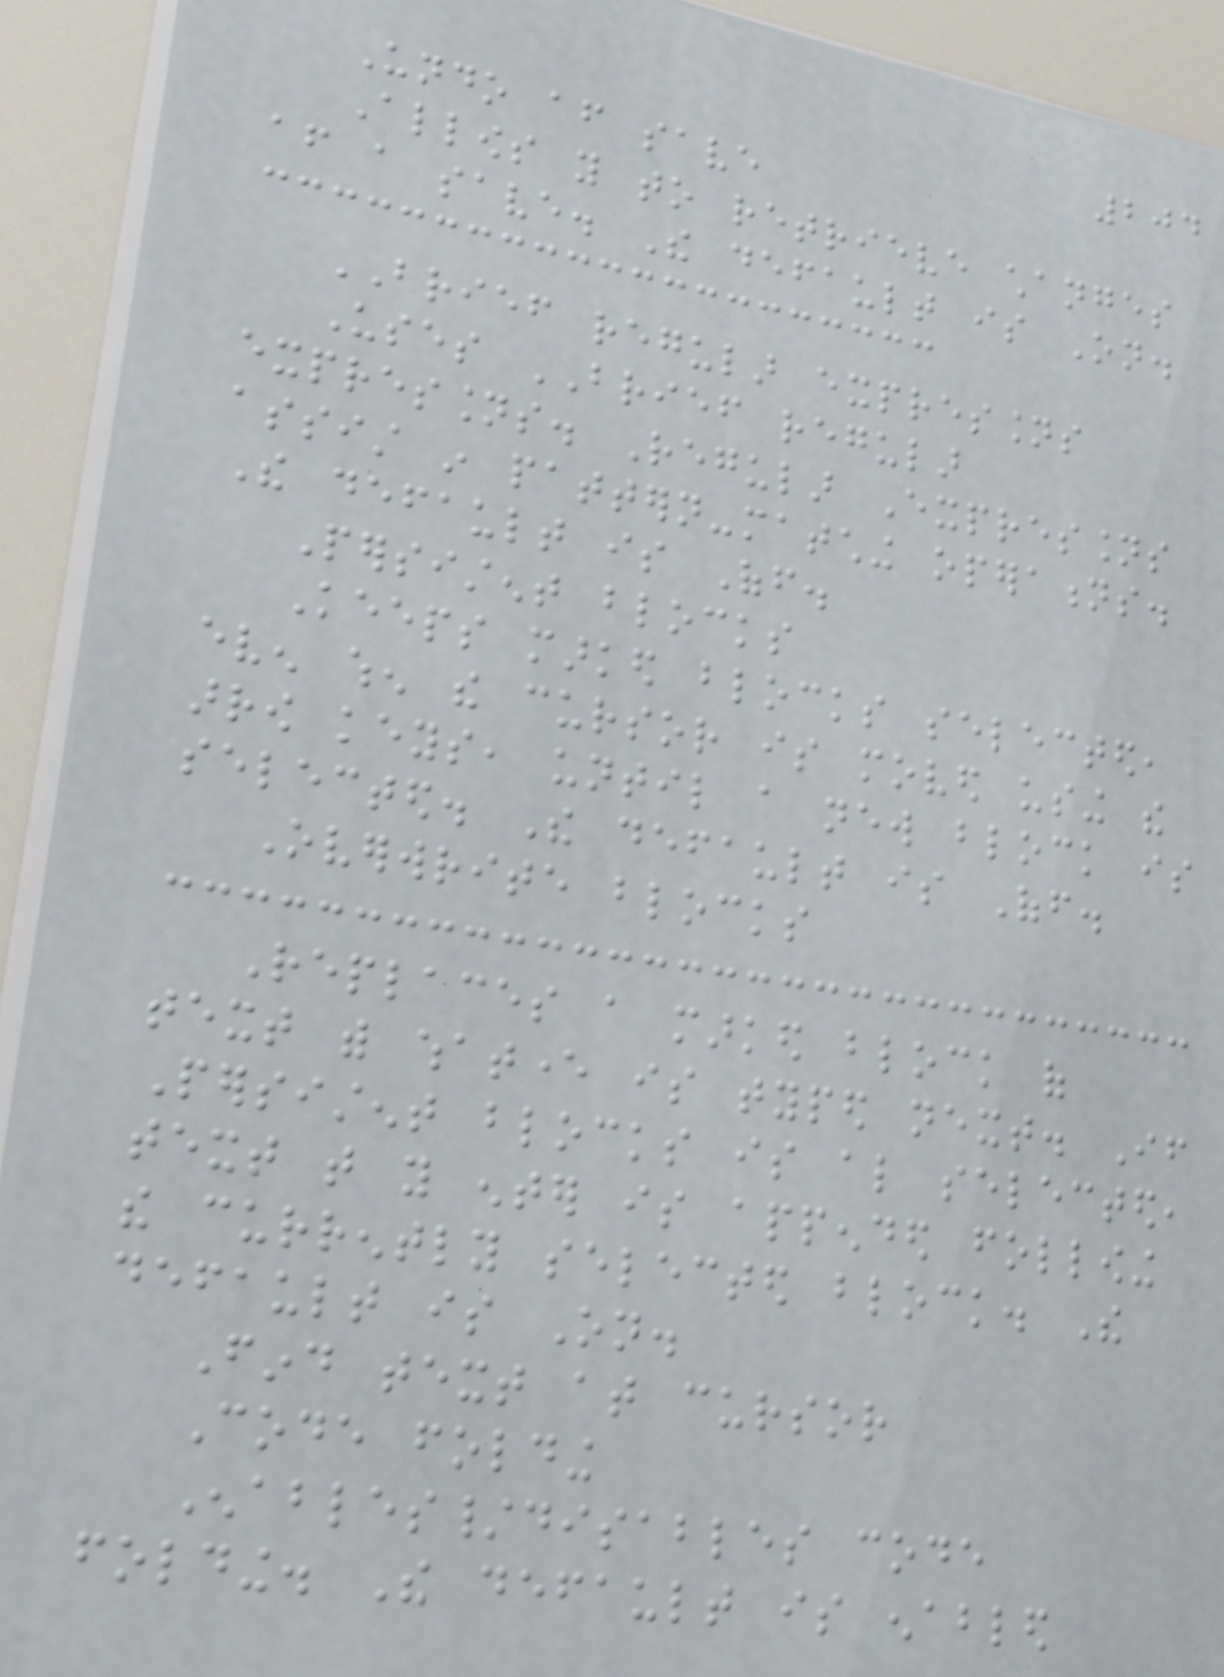204
Undo after save
Allows you to retrieve changes
after a save. The default is On.
BRIEF regular expressions
Uses BRIEF regular
expressions. Regular Expressions
assist in pattern-matching operations.
The default is Off.
Persistent blocks
Keeps marked blocks selected,
even when the cursor is moved using the
arrow keys, until a new block is
selected. The default is Off.
Overwrite blocks
Replaces a marked block of
text with whatever is typed next. If
Persistent blocks is also selected,
text that you enter is appended following
the currently selected block. The
default is On.
Find text at cursor
Code folding
Enables/disables code
folding. The default is enabled
